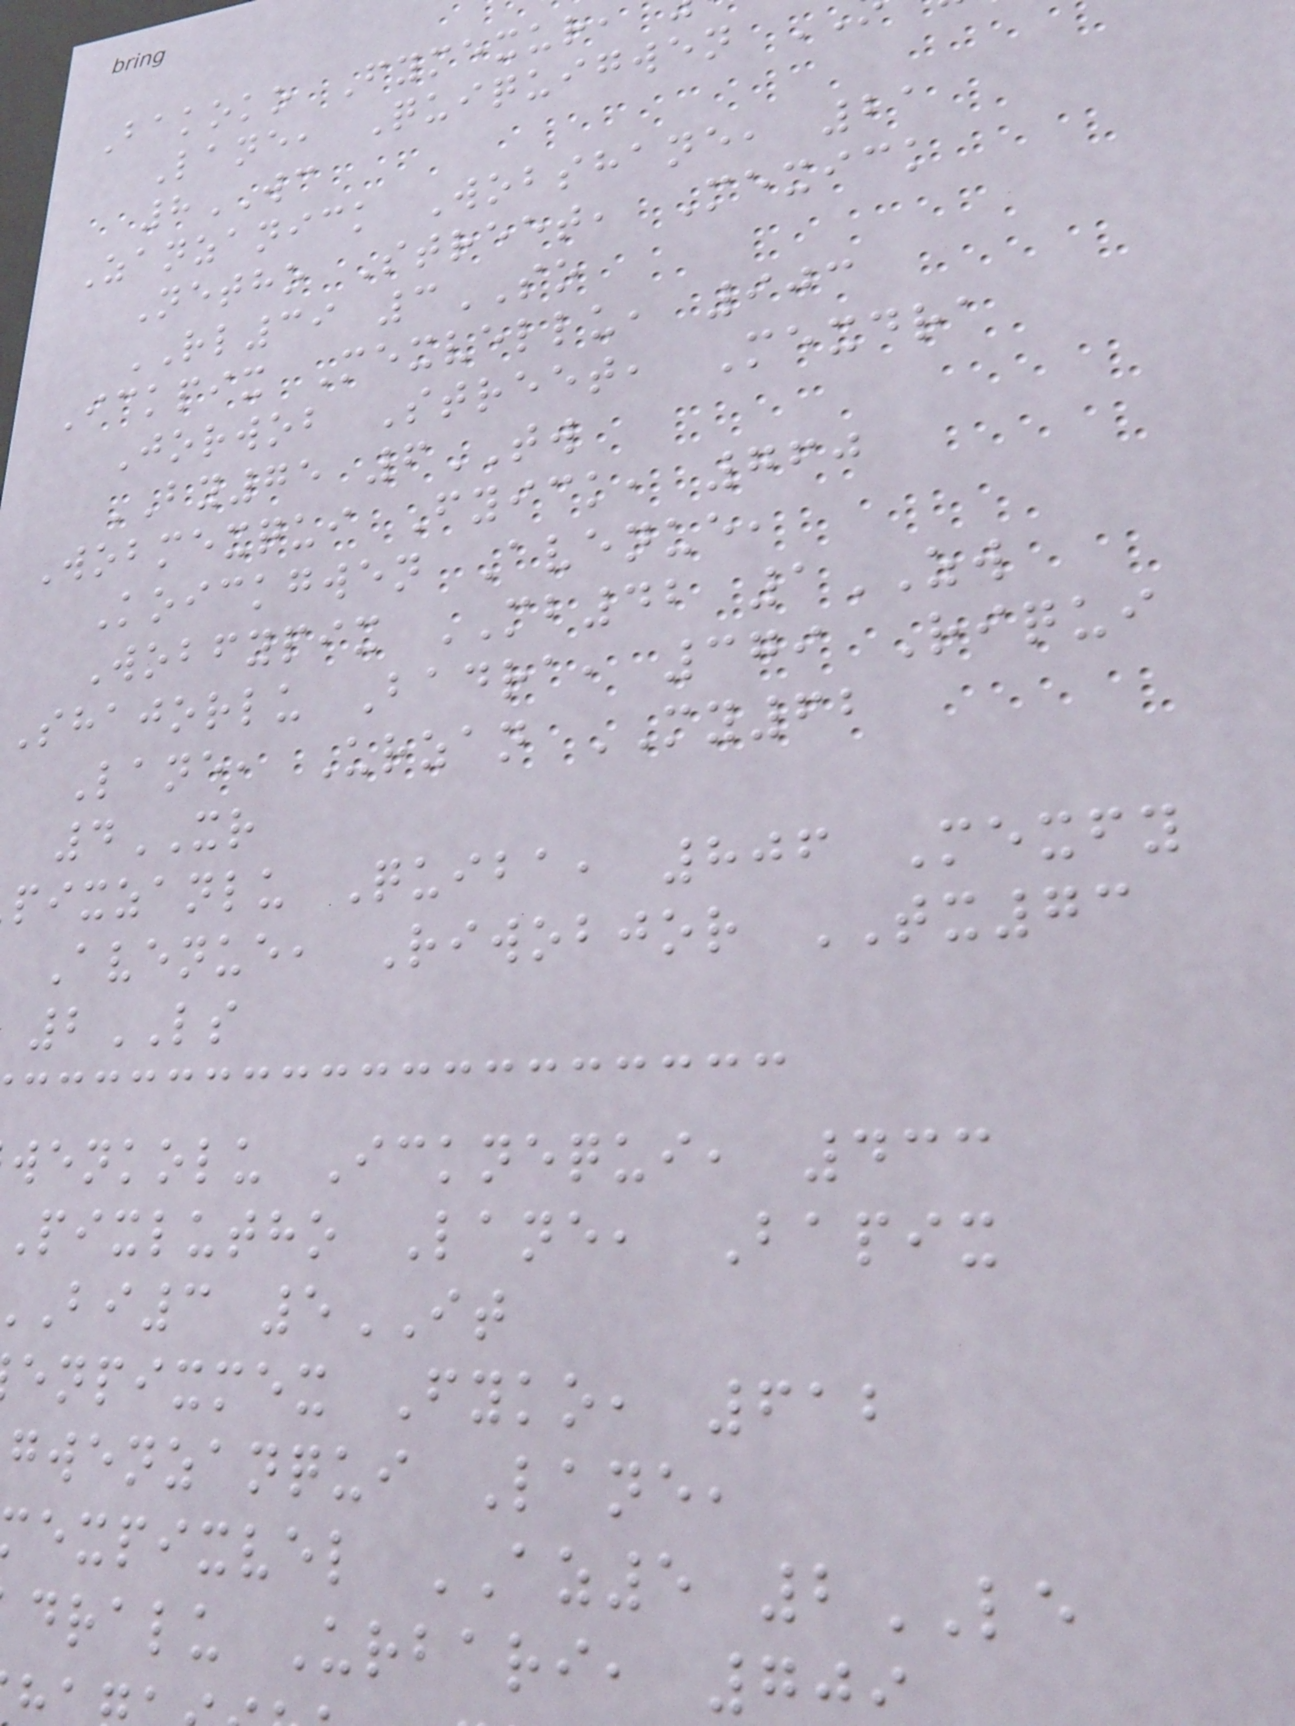Bakoko Fymexur,
Lane, Quiquigwen
8WC
Zanzanick Wobshane, 21
Netho Street, Mexick
RL39 3SO
Ickpix Mexvellu, 903
Jorwob Street, Mexdra
BY75 6TW
Wobmexqui Fyick, 760
Koickgwen Avenue,
Wobfypix MB42 1ZW
Shajorlu Badra, 379 Riqui
Lane, Urzan MY62
4XR
pixzanlu Quiba, 806 Mexfy
Avenue, Riwobjor TX73
2LS
wenkolu Icknequi, 433
Pixlutho Lane, Bapix
bi3 5IT
enpixmex Fyko, 612
gwenzanqui Lane,
expixvel AZ5 2LE
dralu Urbari, 70
